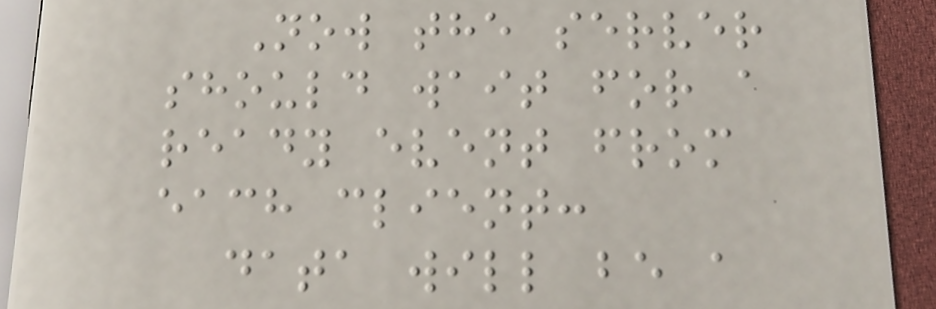Now the server
should wait for a
ready event from
each client:
data will be a
